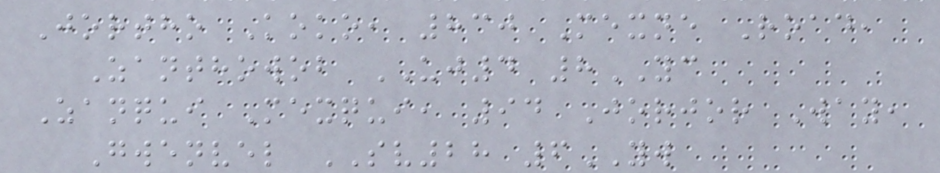Jortho Koko, 830 Mexne Road,
Zanthowob UJ4 8YC
Zanqui Mexqui, 94 Jorjor Way,
Gwenvel SV28 6YW
